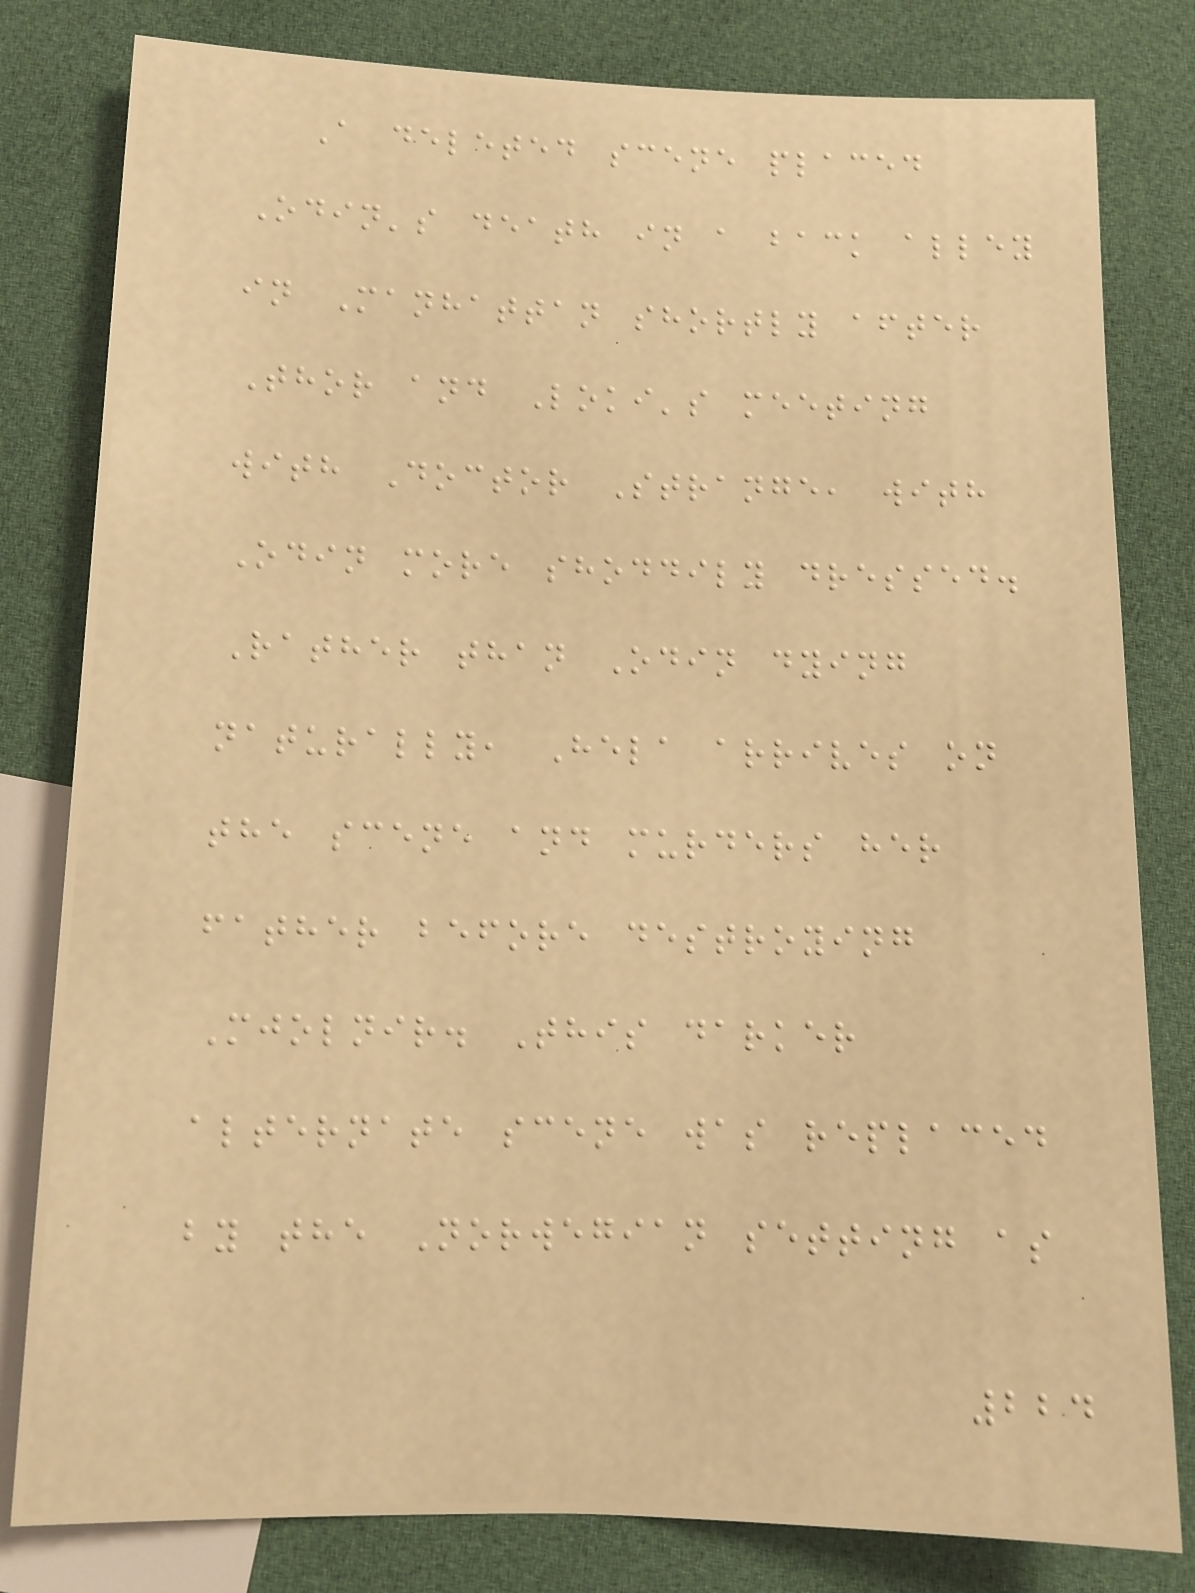A deleted scene placed
Odin's death in a back alley
in Manhattan shortly after
Thor and Loki's meeting
with Doctor Strange, with
Odin more shoddily dressed.
Rather than Odin dying
naturally, Hela arrives on
the scene and murders her
father before destroying
Mjolnir. This darker
alternate scene was replaced
by the Norwegian setting as
224
